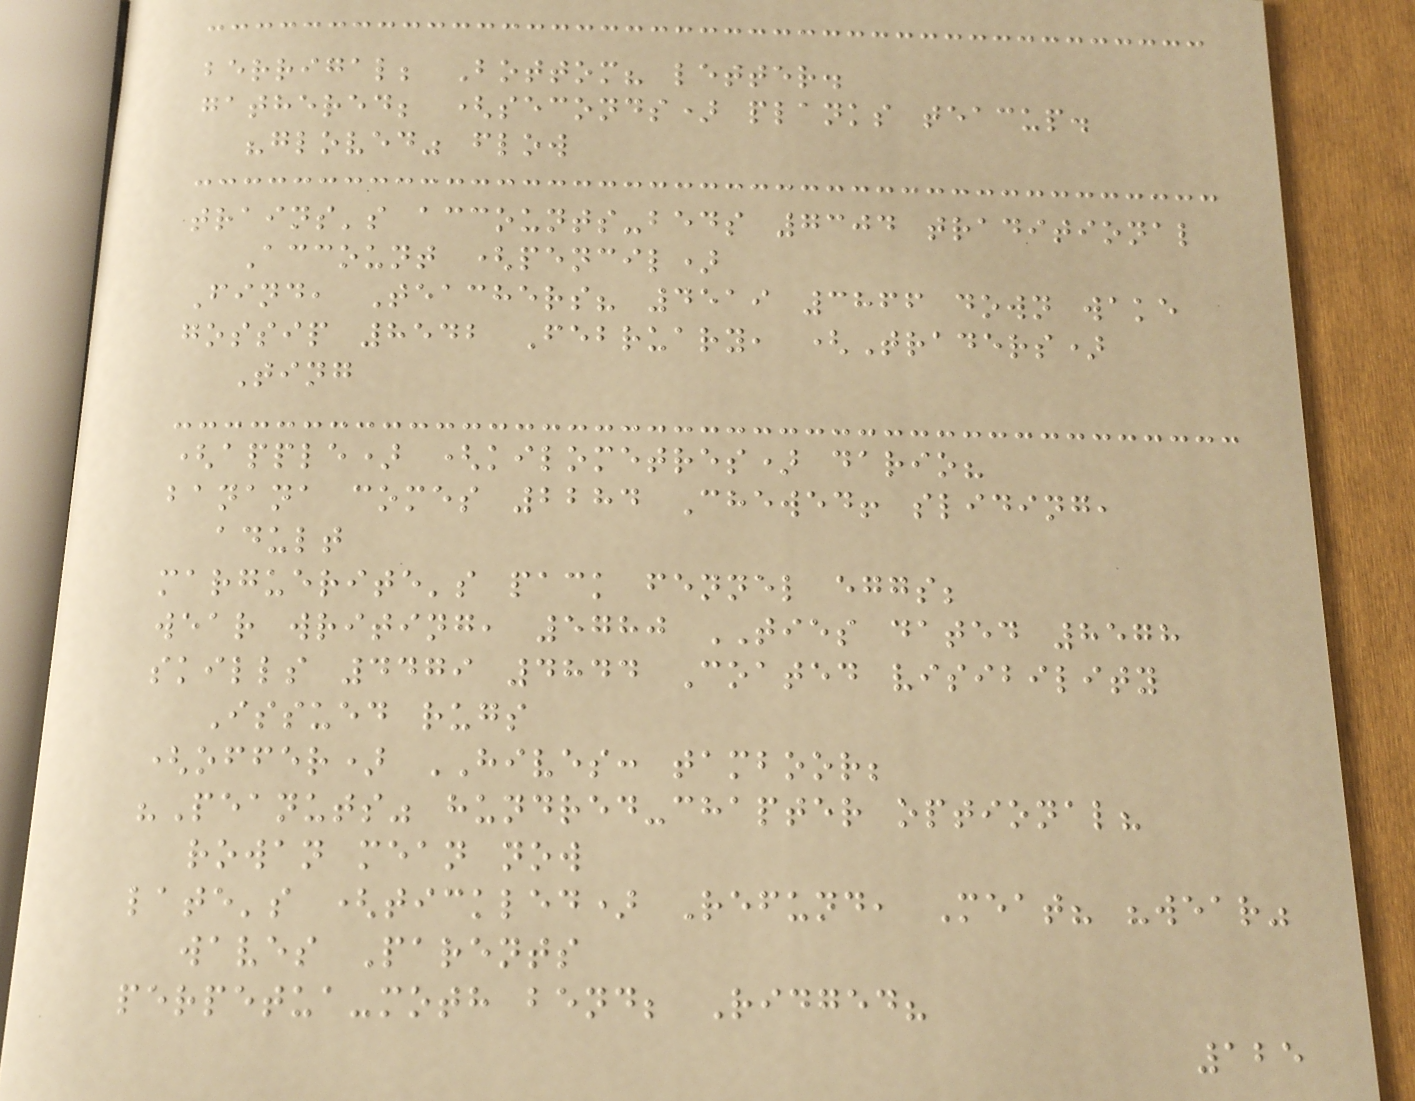berrigal; Bottom? letter.
gathered; (seconds) planks teacup.
"gloved" flow
trains's accounts-beds 7304 traditional
Account (pencil)
Find, Teachers? 4519 3866 down wake
gossip 8542 February, (Traders)
Ting
(apple) (kilometres) dario?
banana comes 2284 Chewed! sliding,
adult
marguerite's pack fennel eggs;
wear writing, 5780 TIES dated 8578
skills 4479 4844 Coated visibility
Issued rugs
(offer) HIVES: tamboor;
"Peanuts" hundred-chapter optional?
rowan mean now
late's (tickled) Refund, Meat? "wear"
waves Parents
perpetua-moth bend; Ridged?
125
